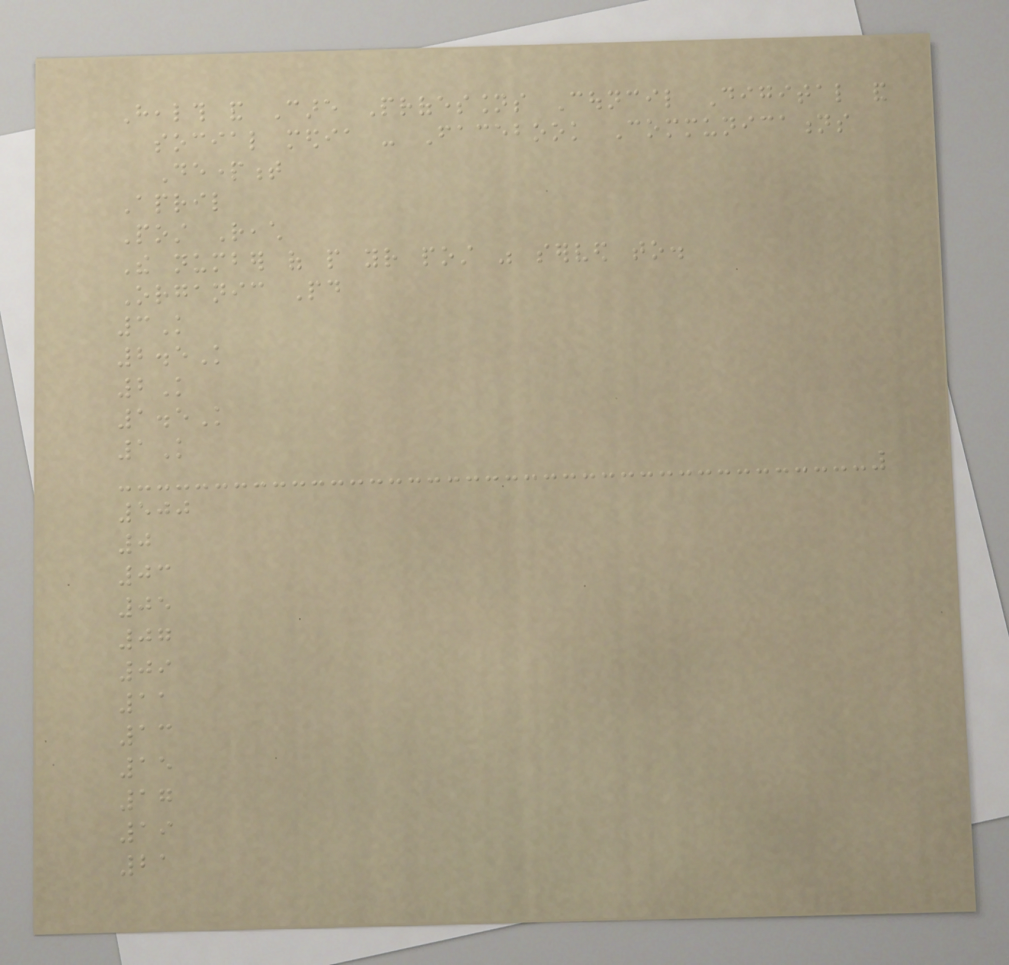Health and Care Professions Council Digital and
social media - Facebook Communications
Department
April
Post Reach
The number of people your post was served to.
Organic Paid
3K
2.5K
2K
1.5K
1K
500
0
03
05
07
09
11
13
15
17
19
21
